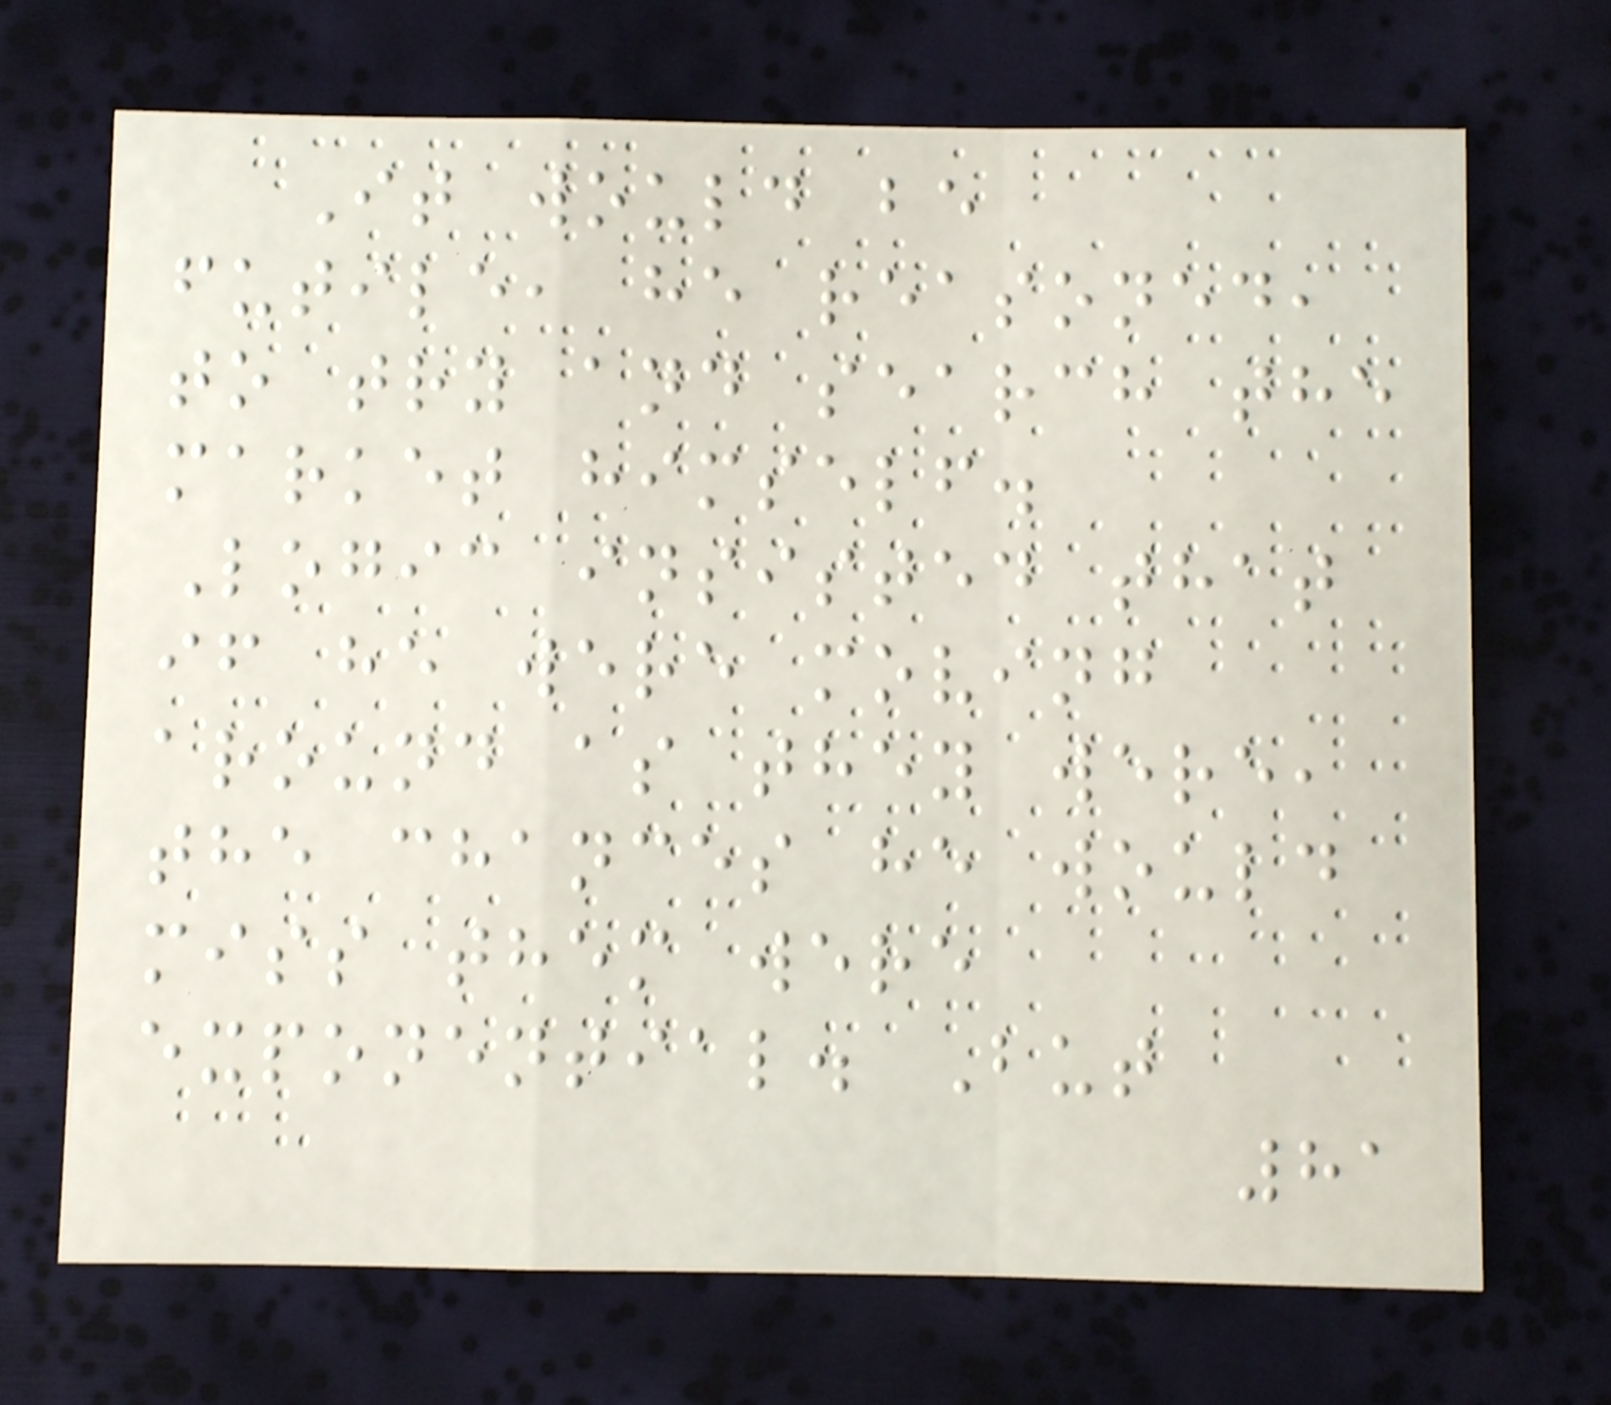It would be
futile, he reasoned,
to try and search the
market himself.
Logic insisted that
if he were moving
around as they were,
the chances he would
miss them were
exponential. But
81
